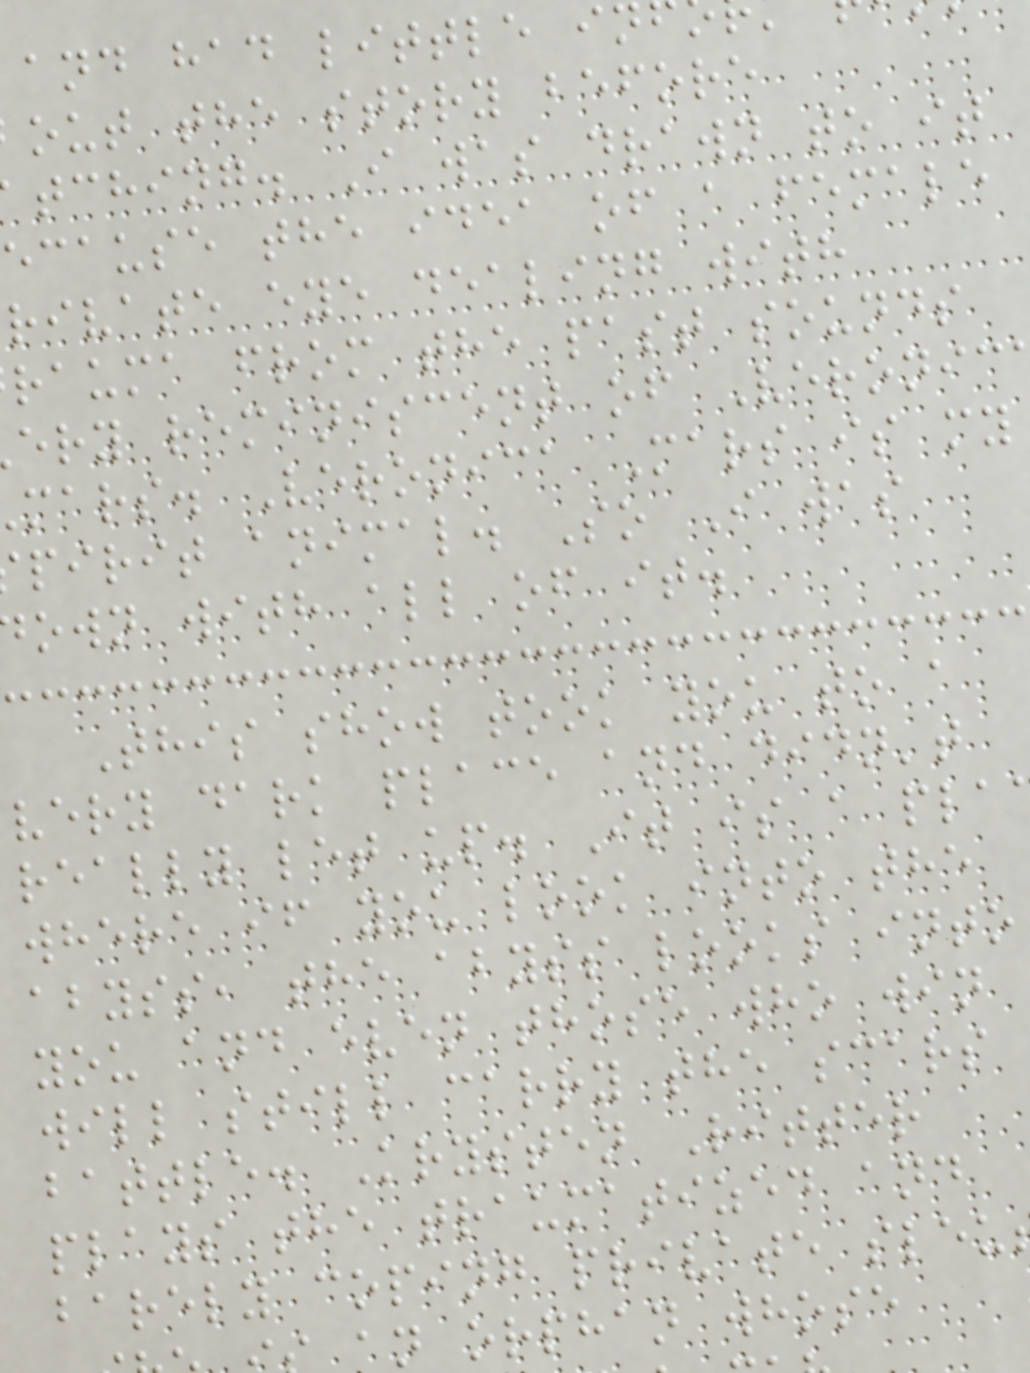and had little in
out the story before
tching. I was drawn to it
ecause the idea of a female
rivate eye dealing with
rauma from the past sounds
ery reminiscent of Veronic
mars. Veronica Mars is my
pirit animal. So I was
own with all of it.
This show took you to a
very dark place and didn't
really let up. It is a pla
where if you look into the
abyss, the abyss looks into
you and even those who win
will still carry the scars
battle. Krysten Ritter
plays the traumatized and
barely coping private sleu
an orphan whose
